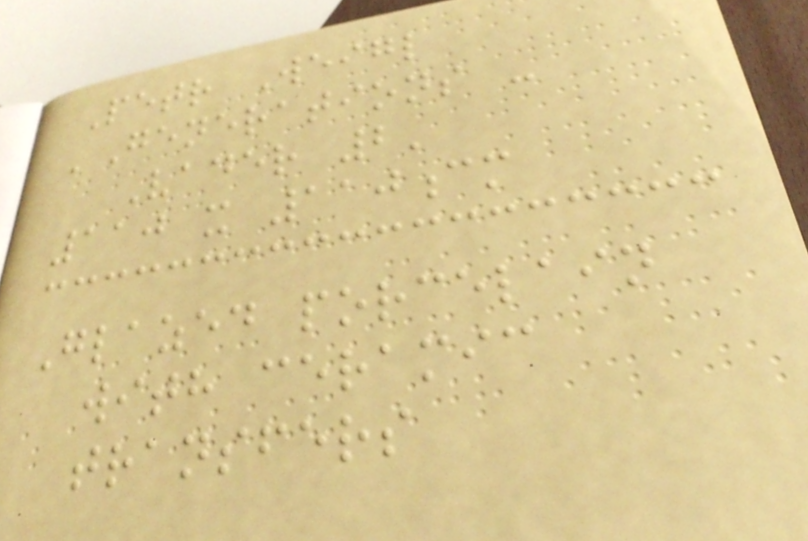Petr Weigl
'Generations -
Vader 2'
110 x 110cm
Glazed porcelain
with ceramic
transfers
